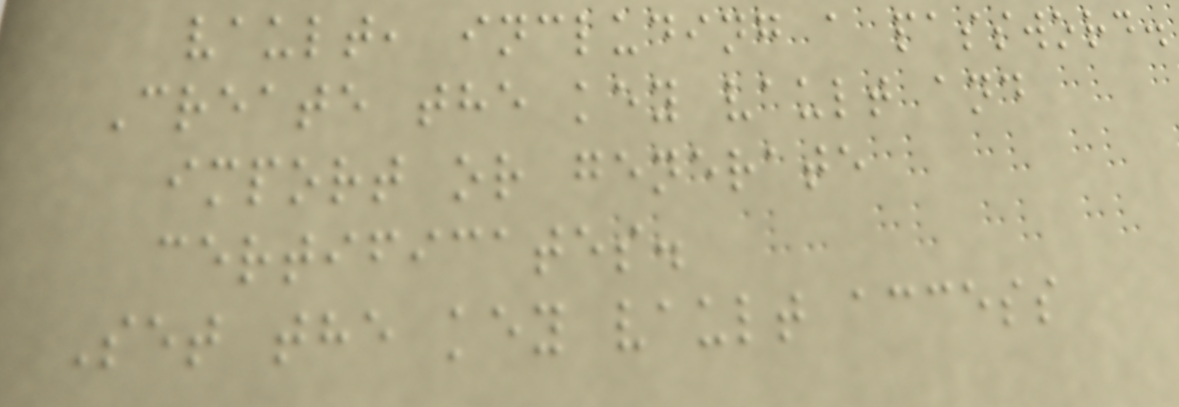vault, including a password.
Create the key vault and
import or generate
certificates.
Set the key vault access
